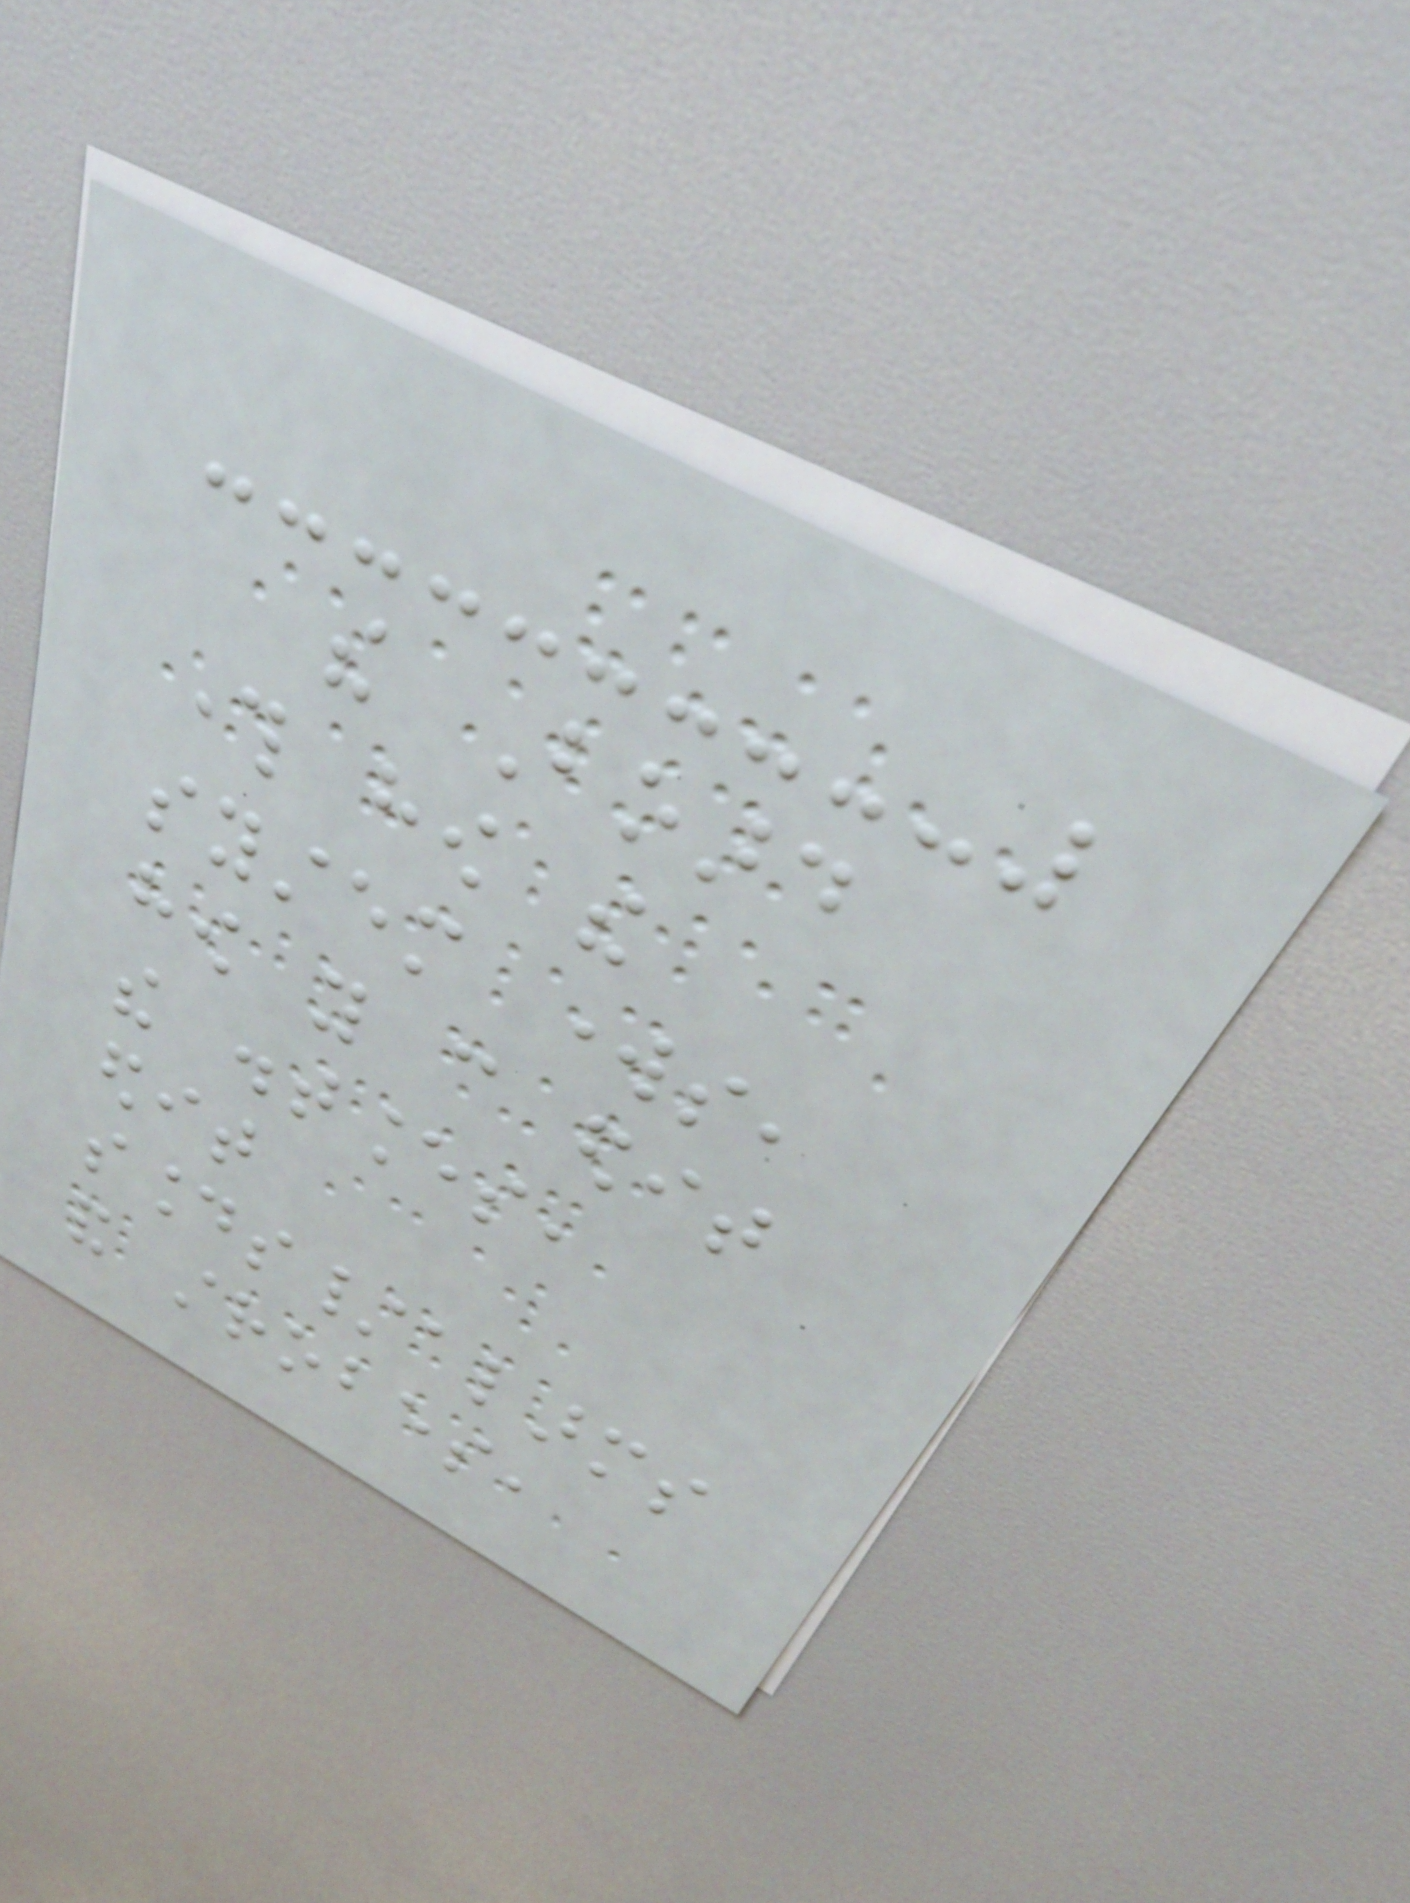the Board
through how the
system works,
how you can edit
the distances,
edit
sounds/alarms
and strobes,
